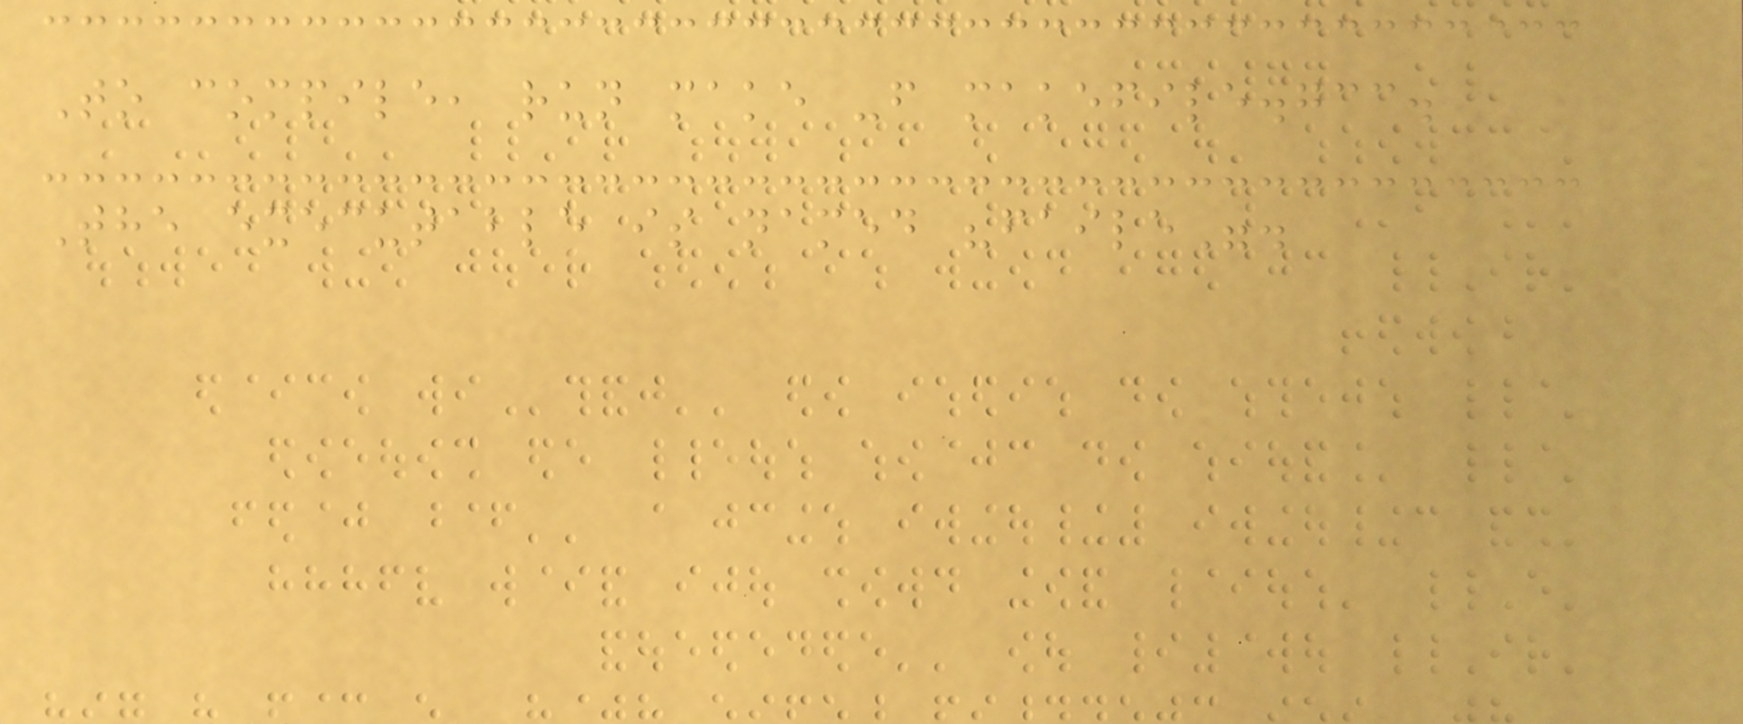To compile, run make -f makefile.gcc.
The executable is named "faile".
